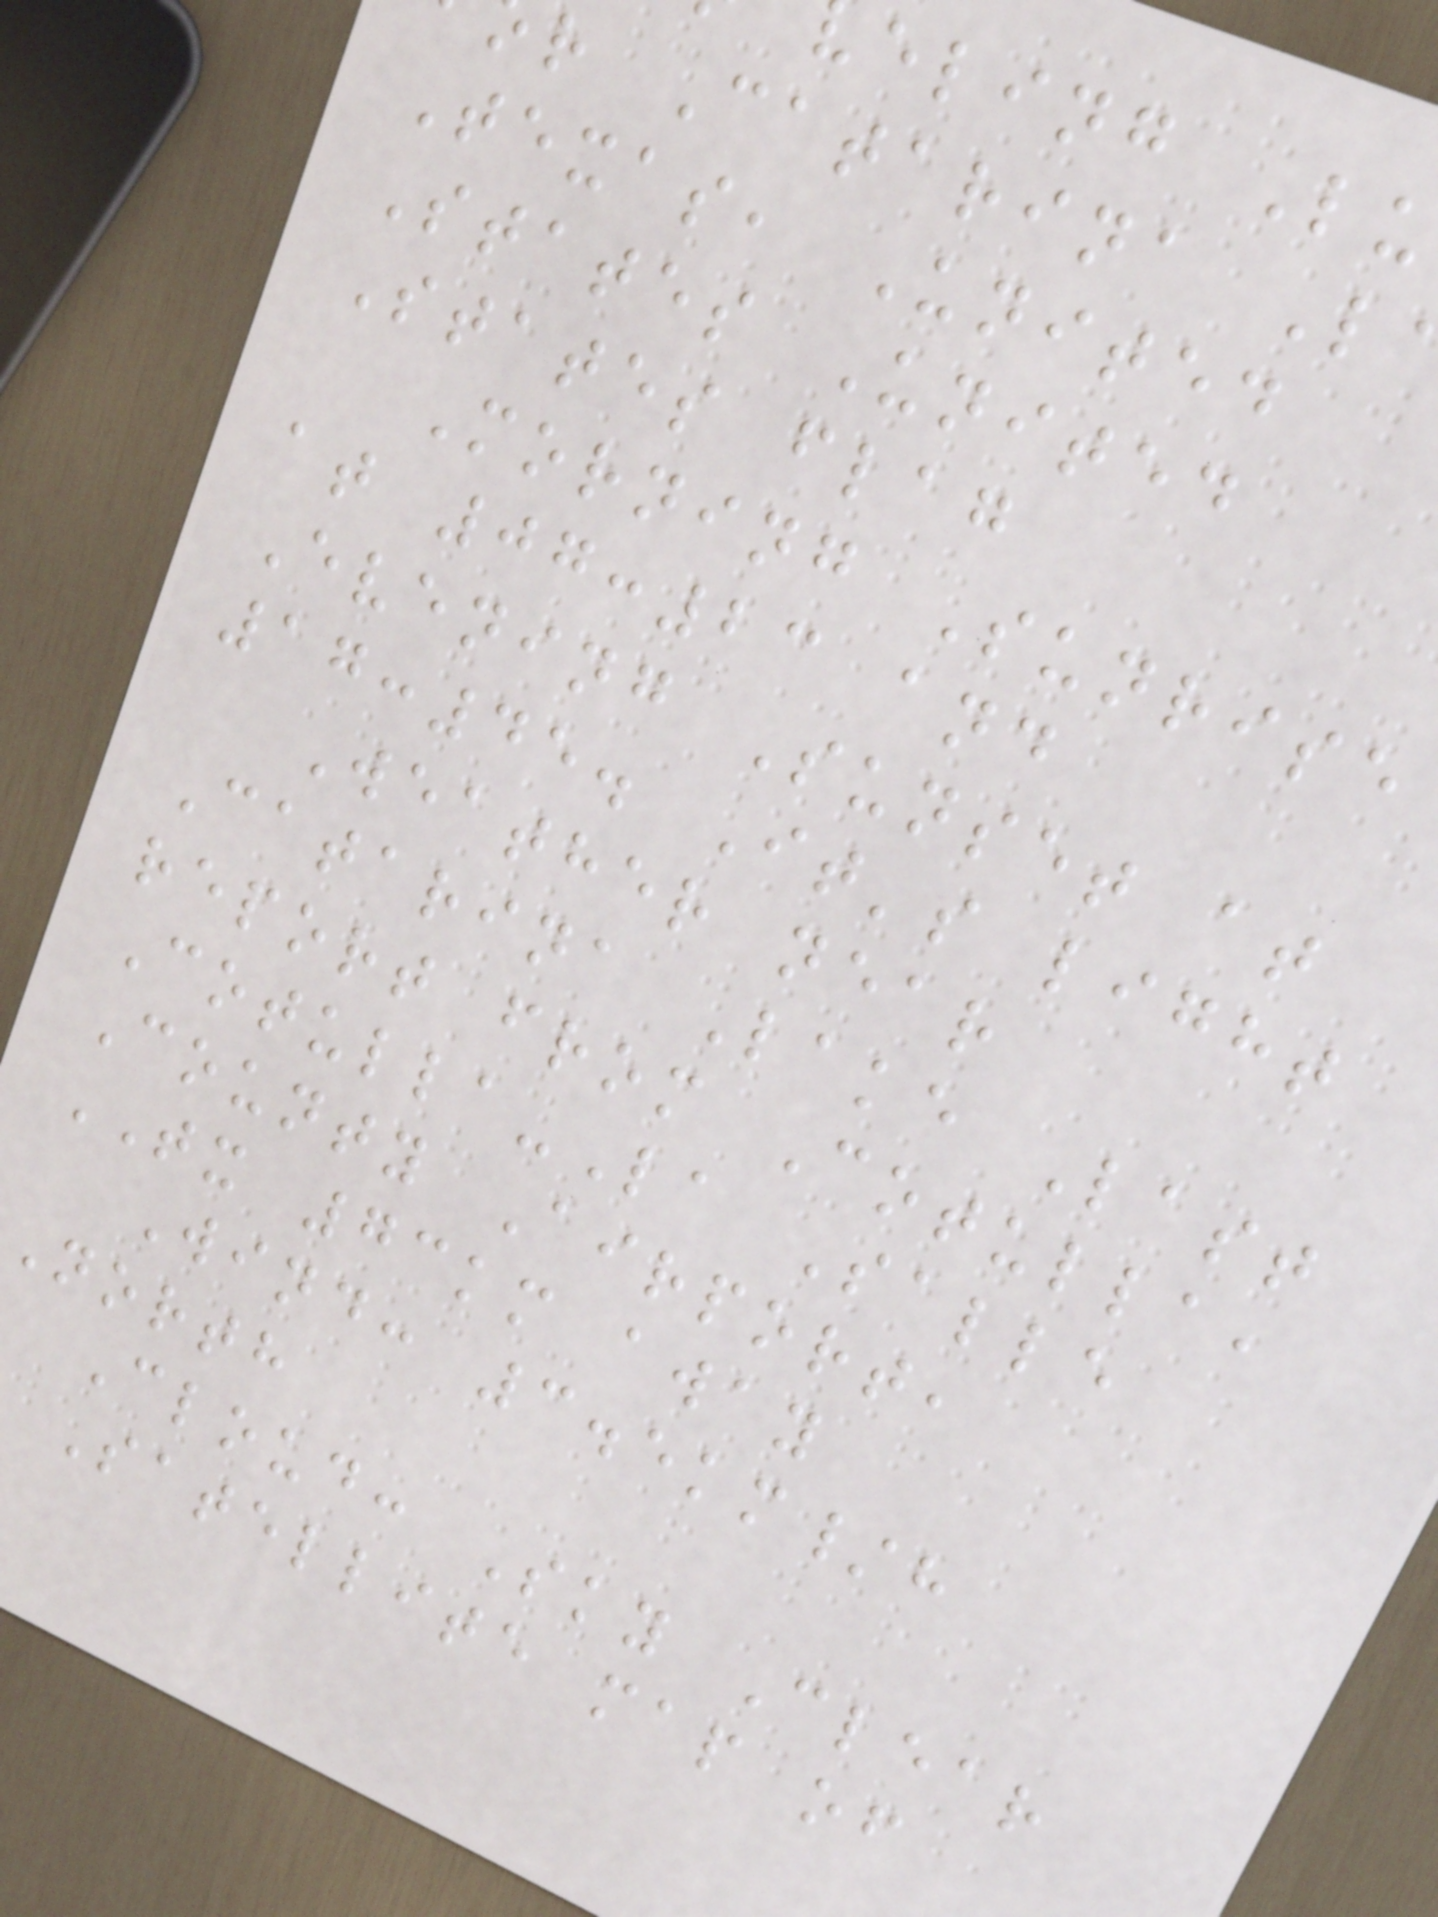eling Lu
r Catarina L
Texas, United
States United
States flag
Morning Sunrise
at 07:23 and
Evening Sunset at
17:45. It's light
Weather near
Catarina Lake Last
report from Cotulla,
Cotulla-La Salle
County Airport,
TX 73km away
Wind: 3.5km/h
North
Cloud: Sky Clear
Satellite map of
